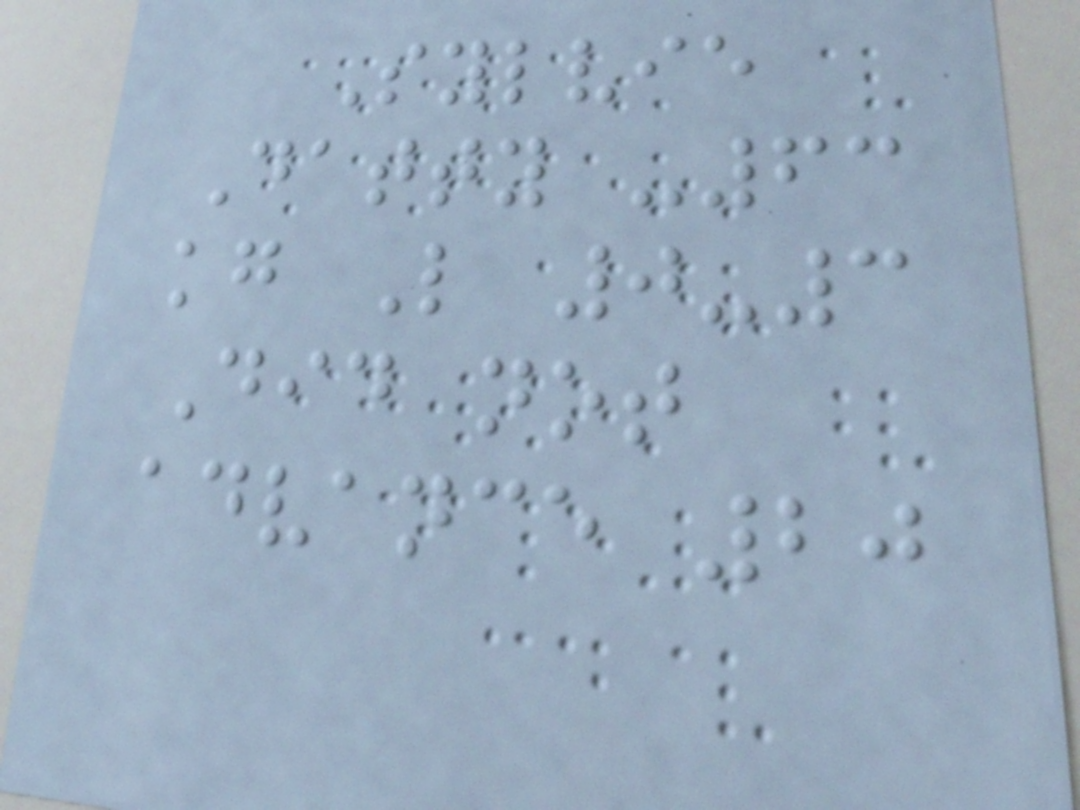Sylvie
Datty -63
kg L 0-3
Did not
advance 20
